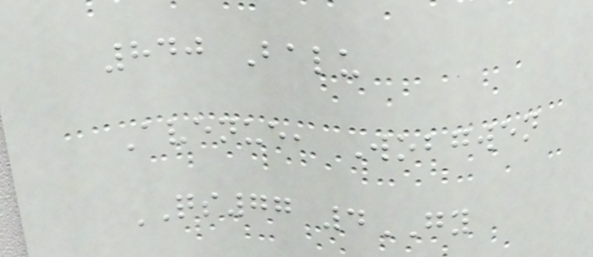840 Balu
Avenue, Wobgwen
QS77 4GY
